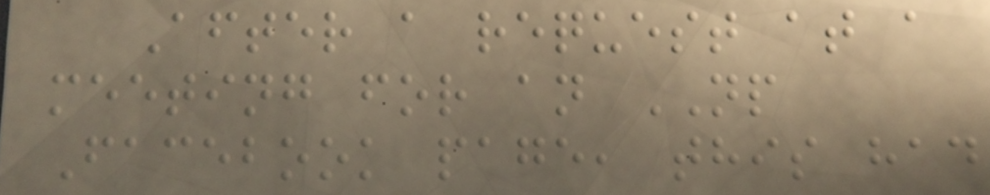After a request at a
meeting for an NP
Facebook page, this had
